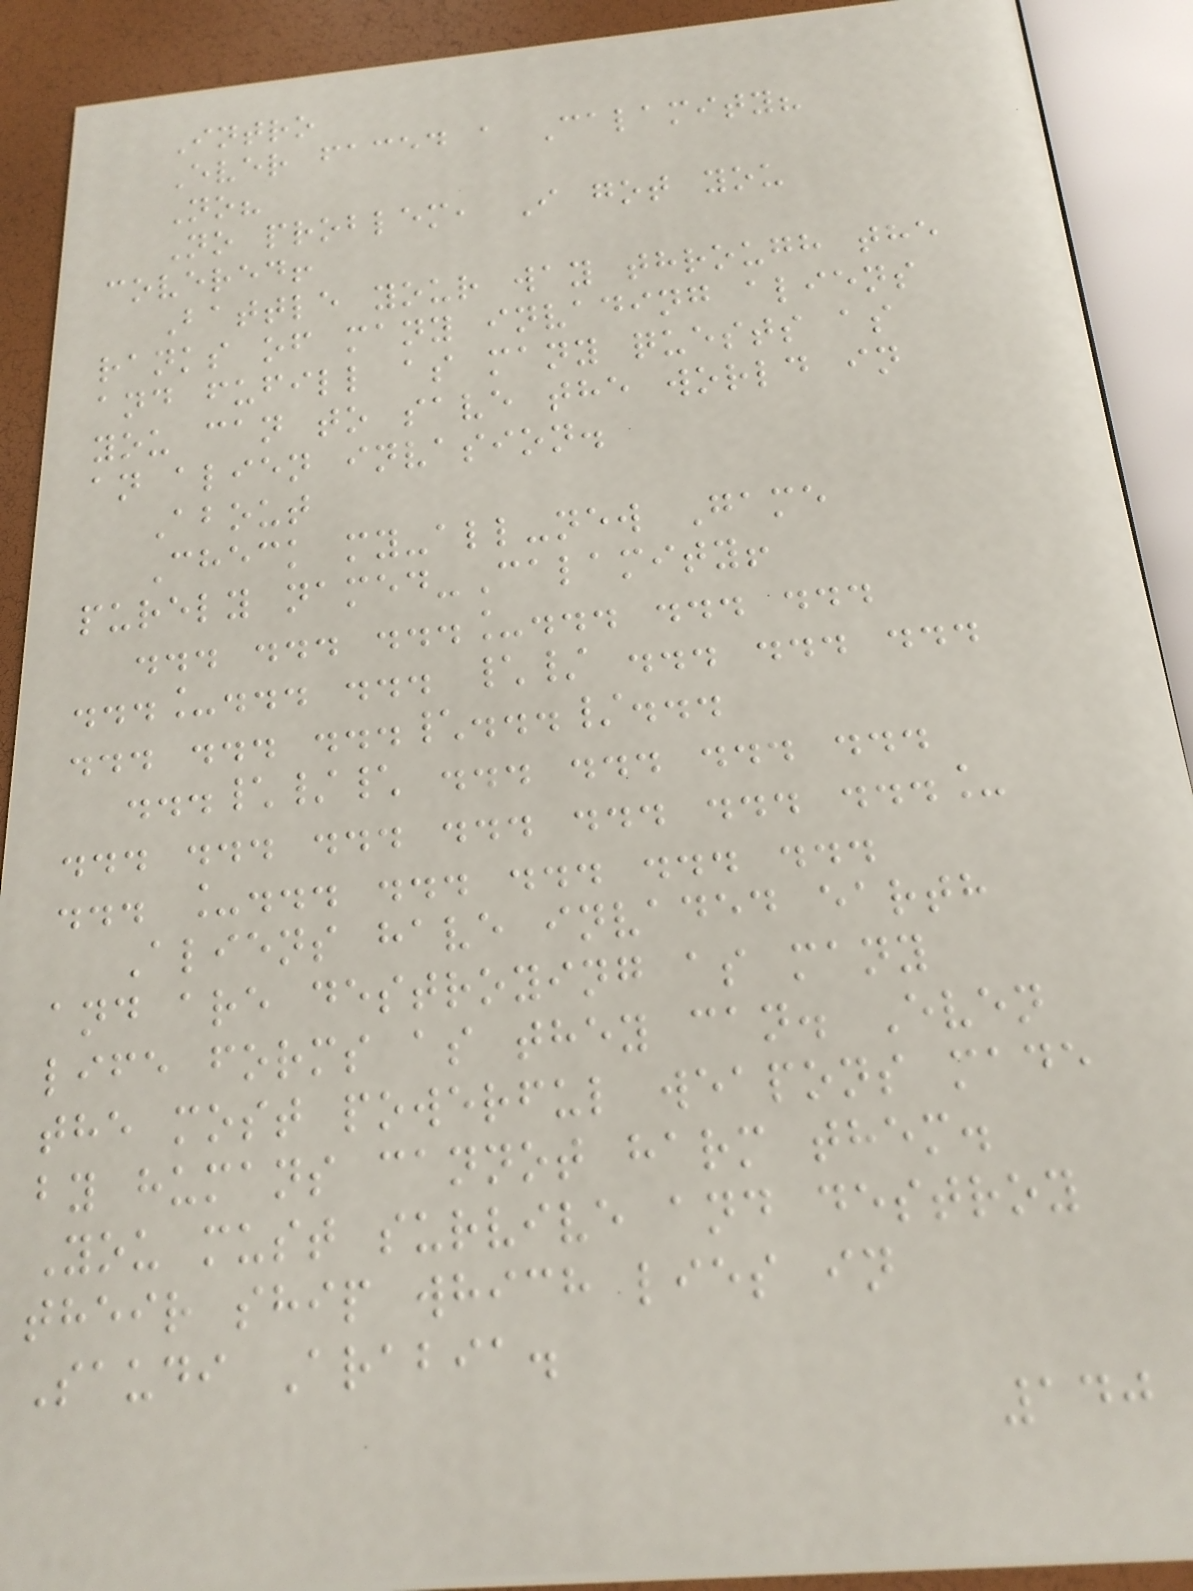Intro
Ever faced a Calamity?
No?
No problem, I got you
covered!
Battle your way through the
ranks of many invading aliens
and fufill as many quests as
you can to save the world in
an alien invasion.
About
Check my-all-new Game
purely named-Calamity!
... ... ..._... ... ...
..._... ... \/ ... ... ...
... ... ...\.../...
...\/\ ... ... ... ...
... ... ... ... ... ... ..._
... _... ... ... ... ...
Aliens have invaded earth
and are destroying as many
life forms as they can. Even
the most powerful weapons made
by humans cannot harm them.
You must survive and destroy
their ship which lies in
Saudi Arabia.
140
